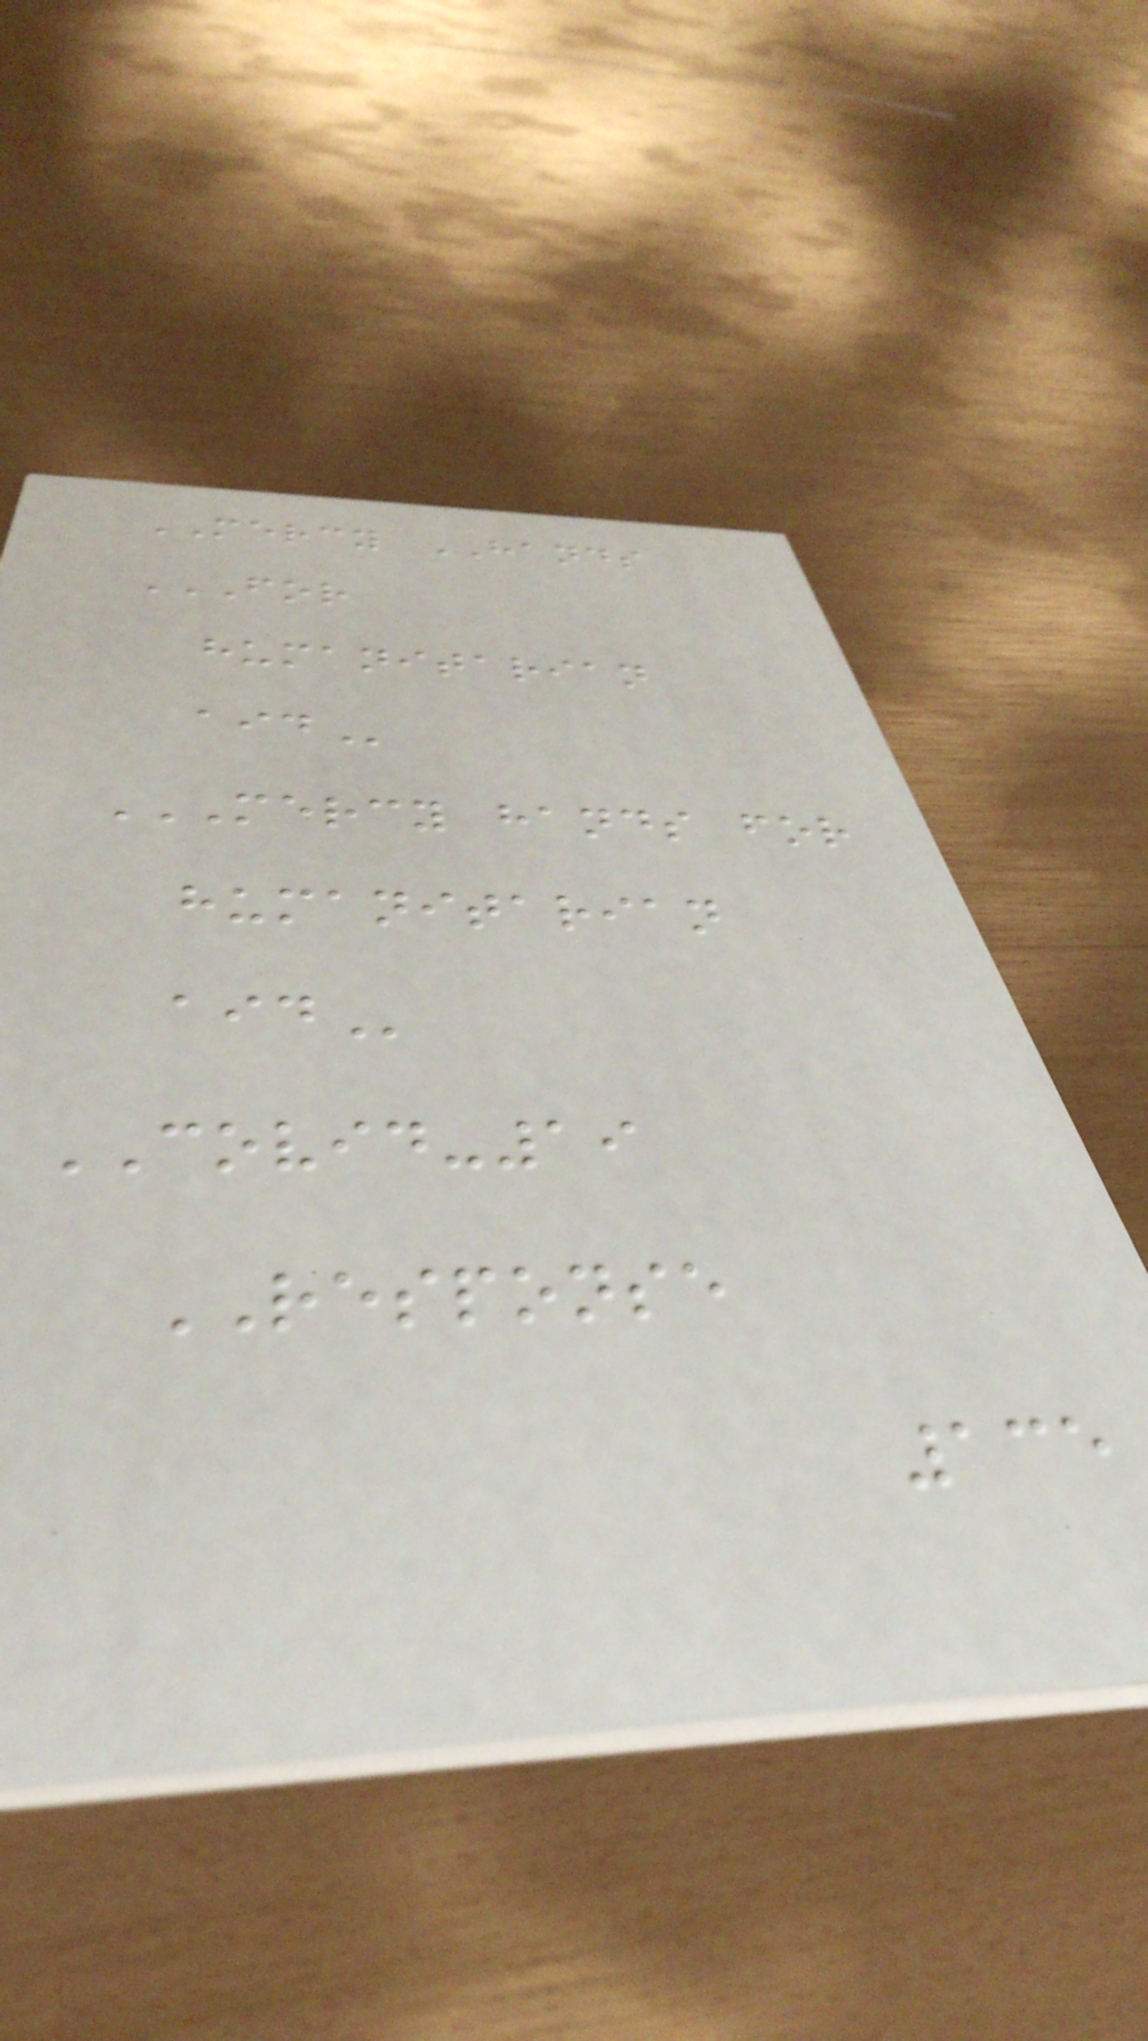MERCY HANDS
FOR
HUMANITARIAN
AID
MERCY HANDS FOR
HUMANITARIAN
AID
COVID-19
RESPONSE
135
